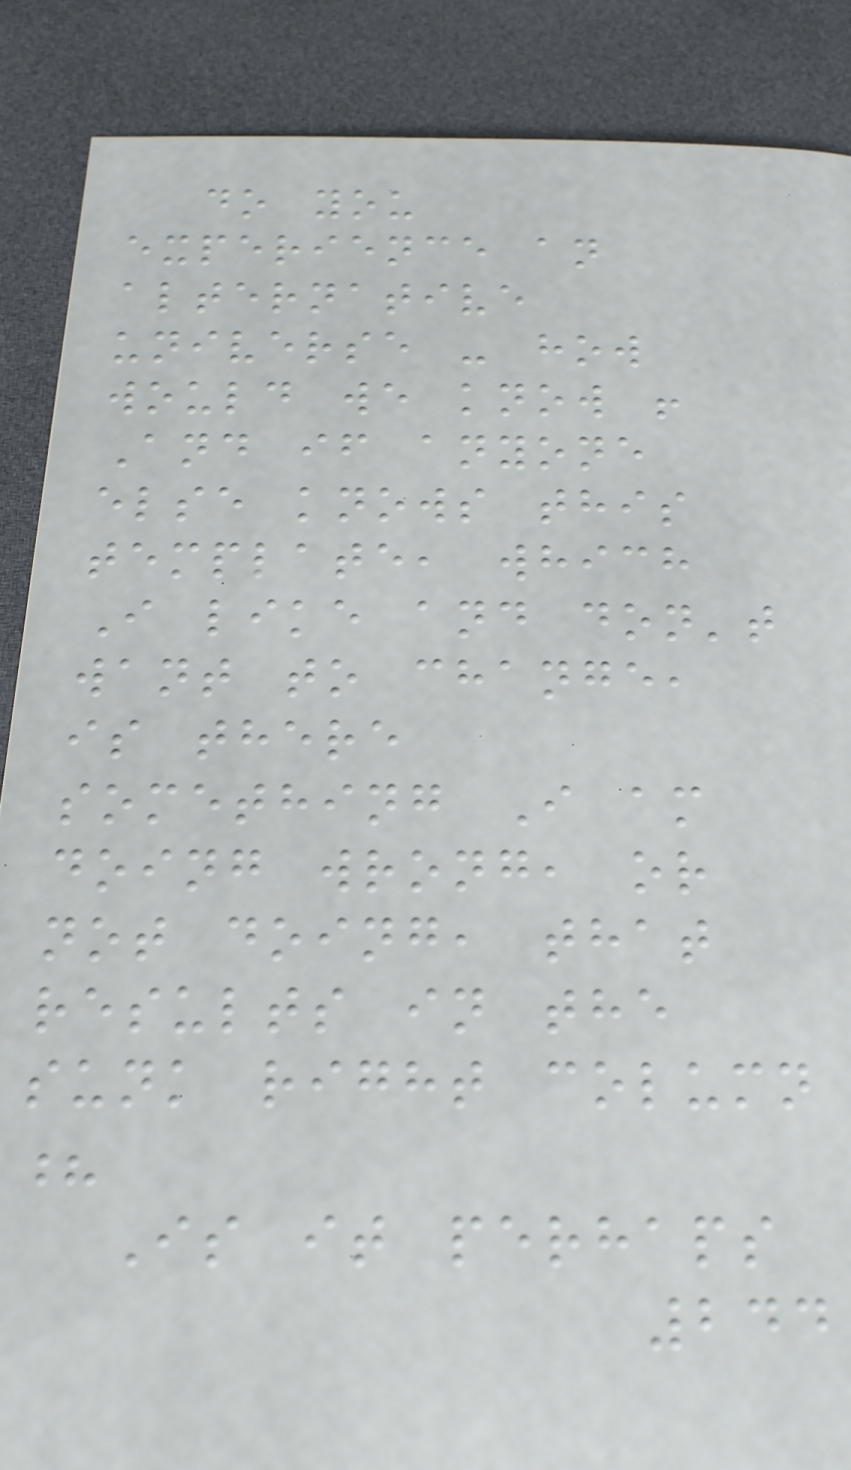do you
experience an
alternative
universe - how
would we know !
And if anyone
else knows this
template, which
I like and don't
want to change,
is there
something I am
doing wrong, or
not doing, that
results in the
sunk right column
?
Is it perhaps
244
